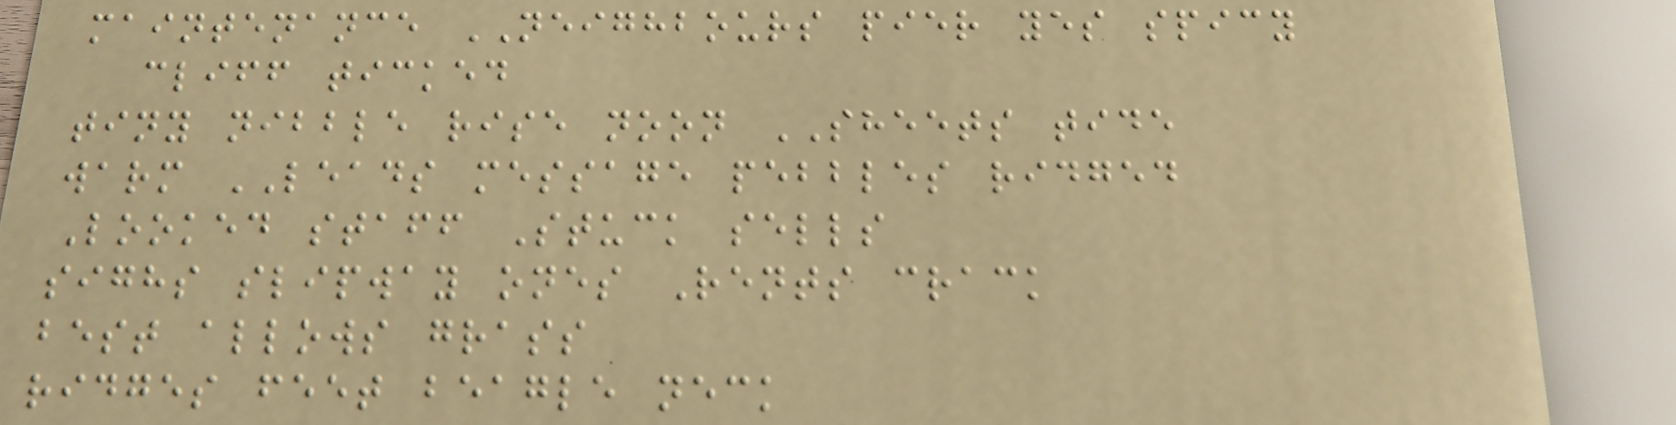maintenance NEIGHBOURS pier yes spicy
cliff ticked
tiny nibble rise noon SHEETS tide
warm LEADS message pebbles ridged
Looked staff Stuck sells
sighs slipway ones Rents crack
best allows grass
ridges feet beagle neck
